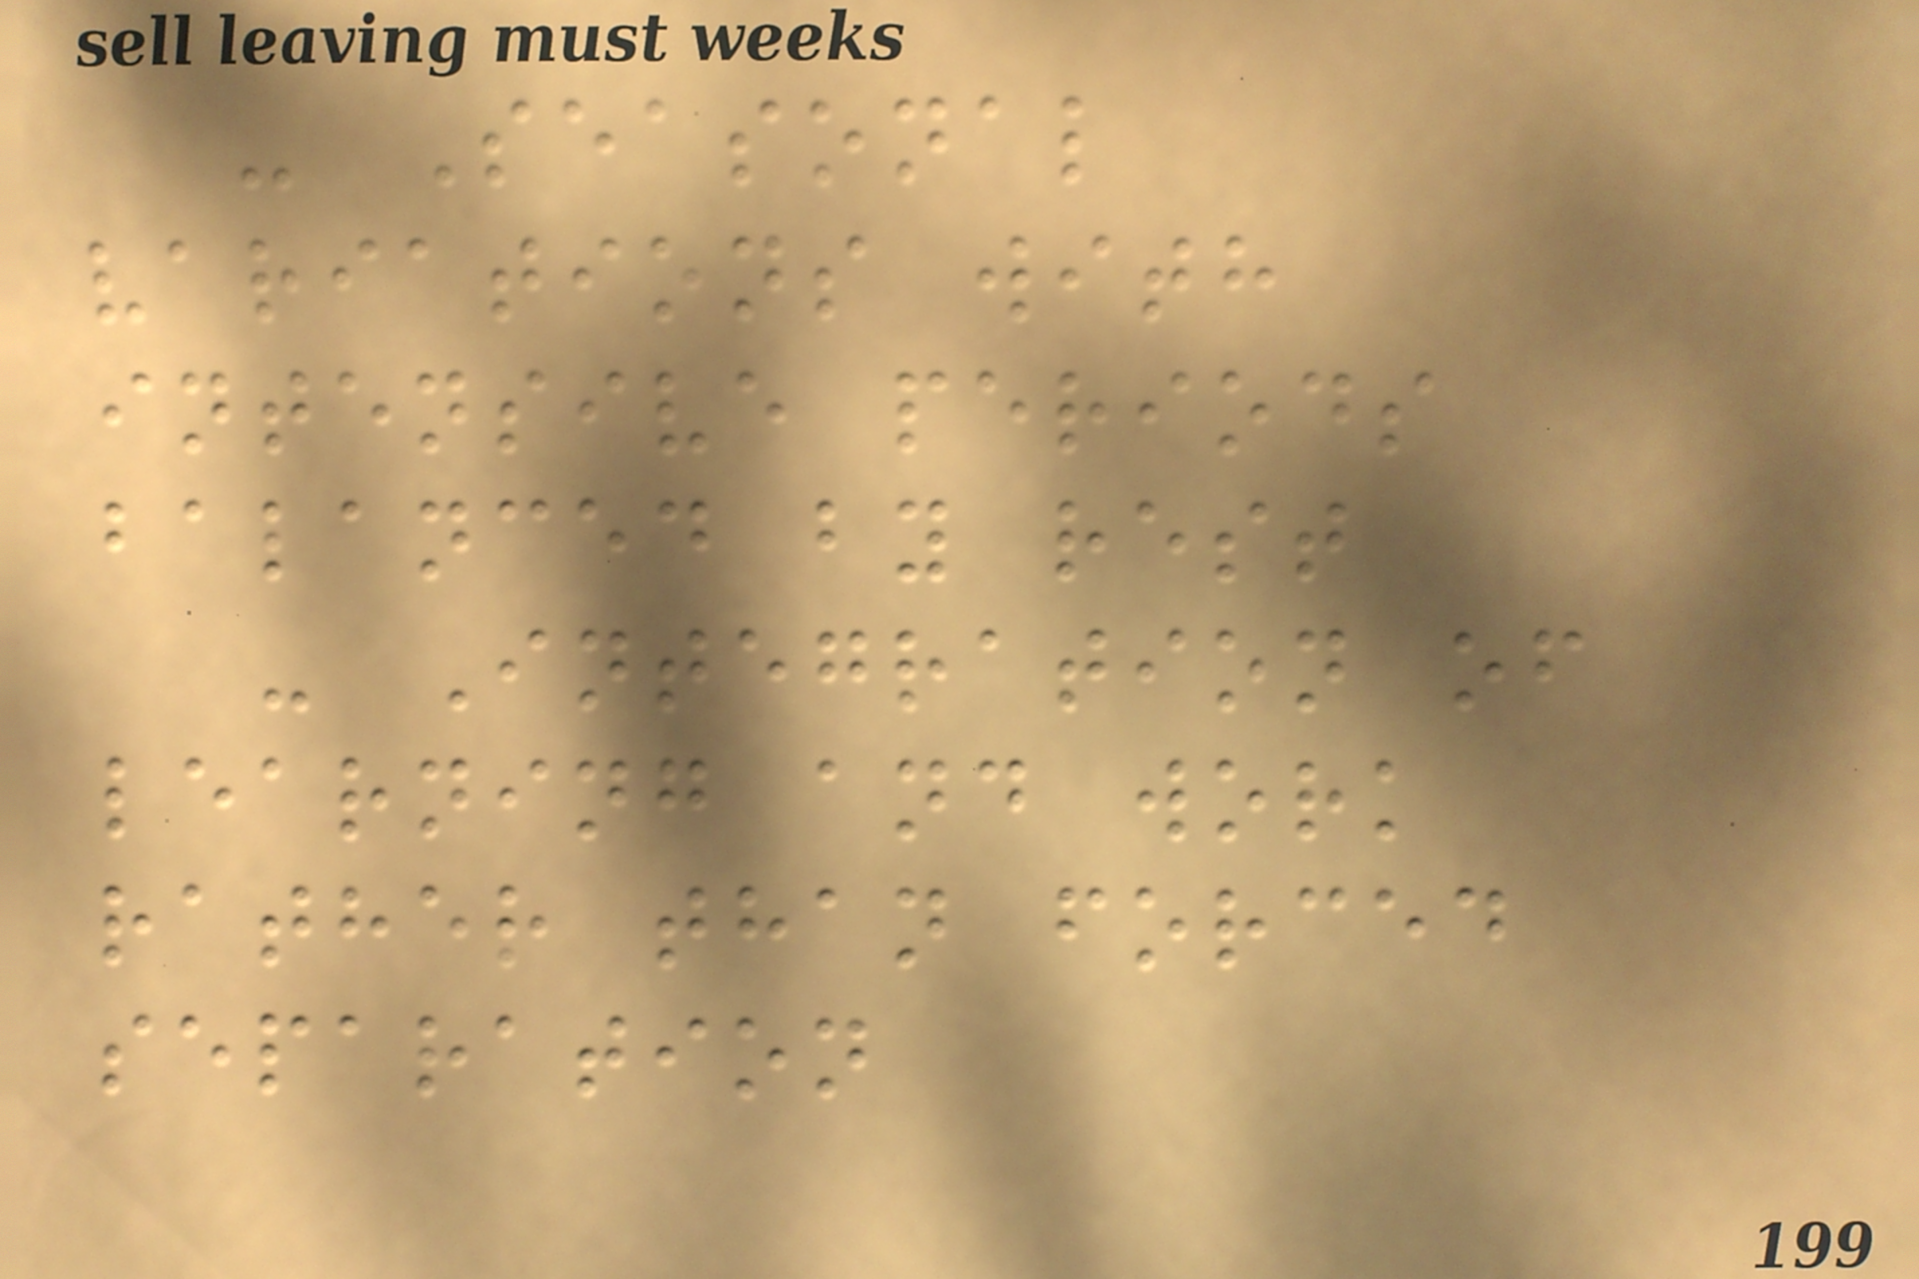- Seasonal
variations with
intensive periods
balanced by rest
- Integration of
learning and work
rather than forced
separation
